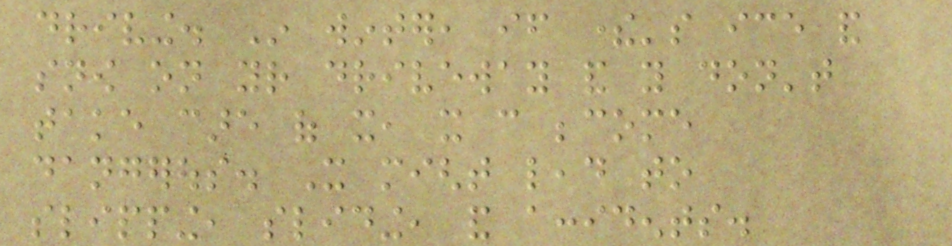driving. In winter, if there's ice and
snow on your driveway and you don't
take care of it, it can become
dangerous. It might lead to
slipping, sliding, and accidents.
